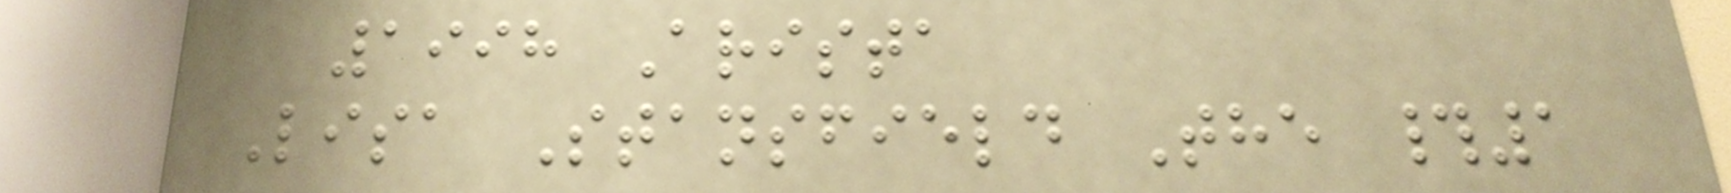1998 Arista
Lisa Stansfield The #1
